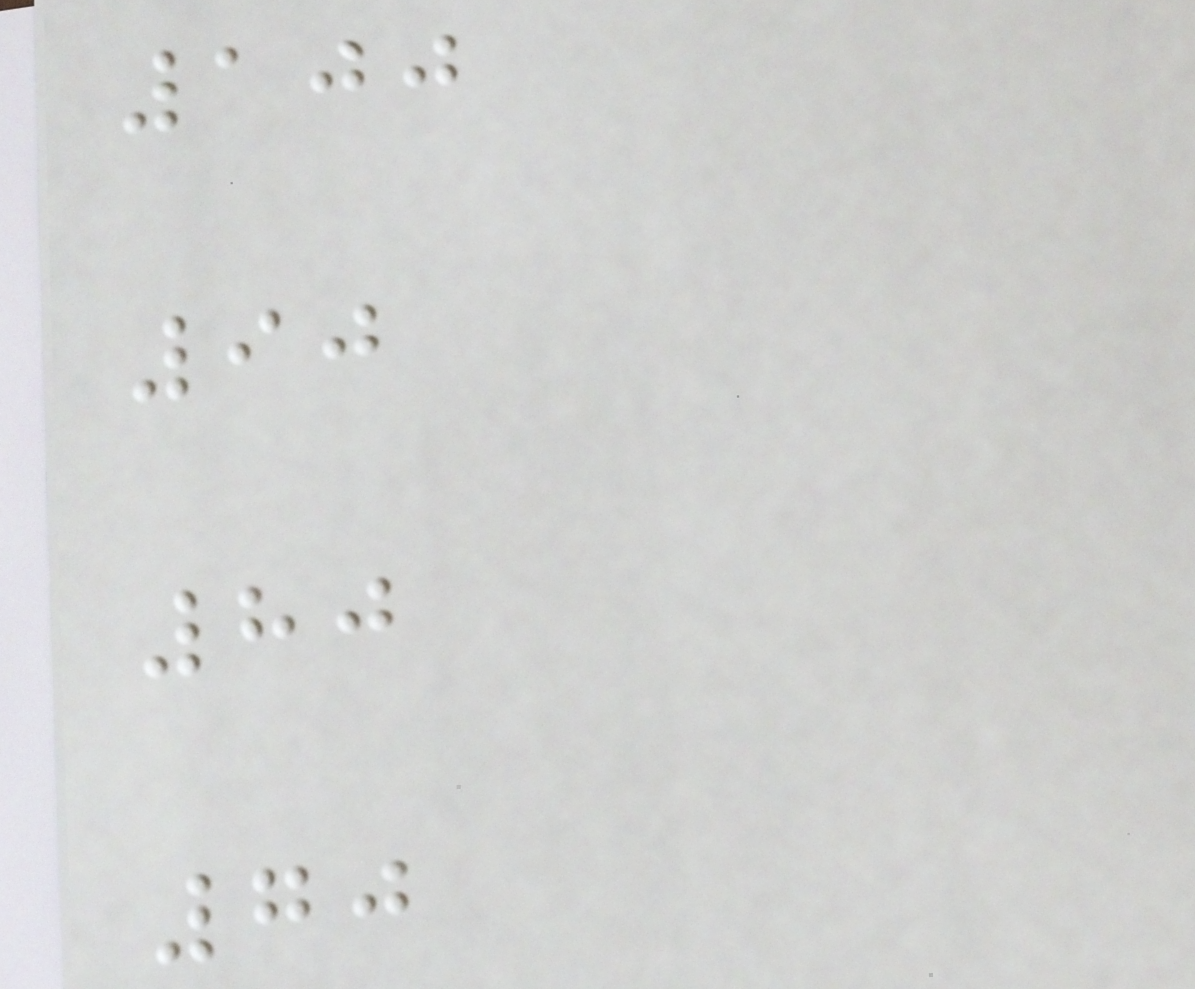100
90
80
70
